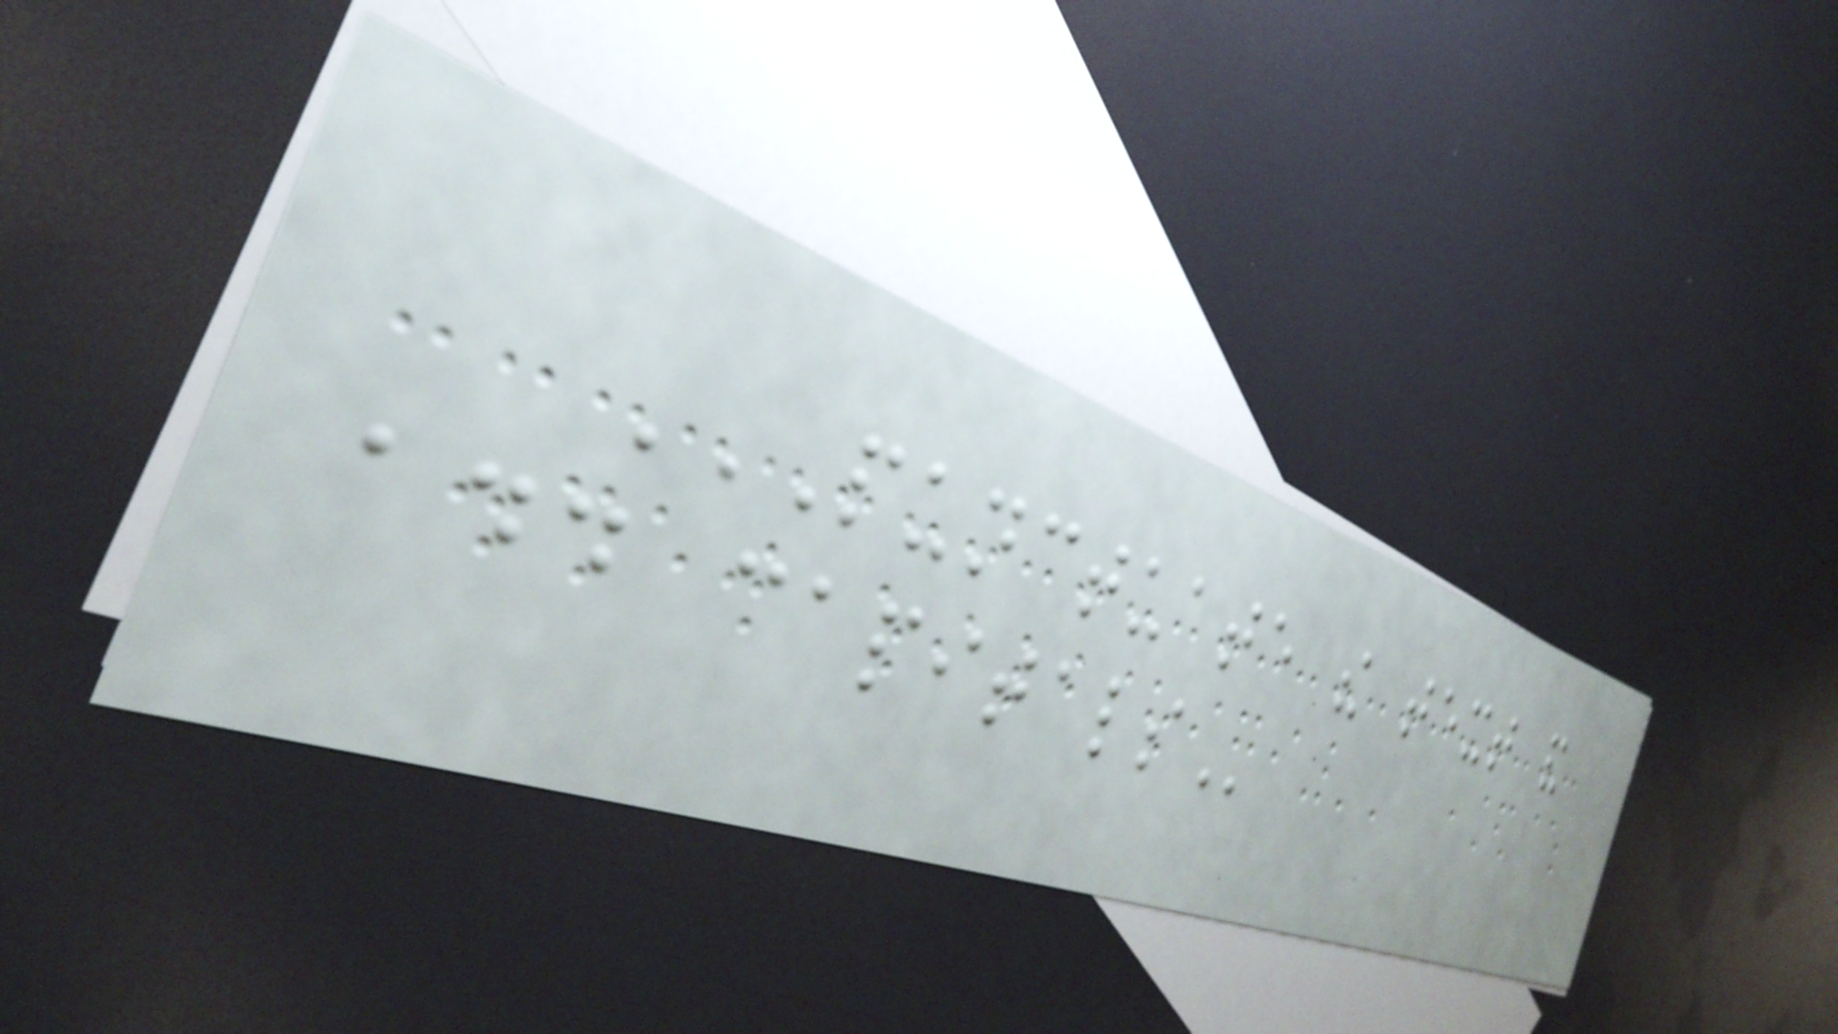PUNCTUATE THE TEXT AND
ADD CAPITALS
